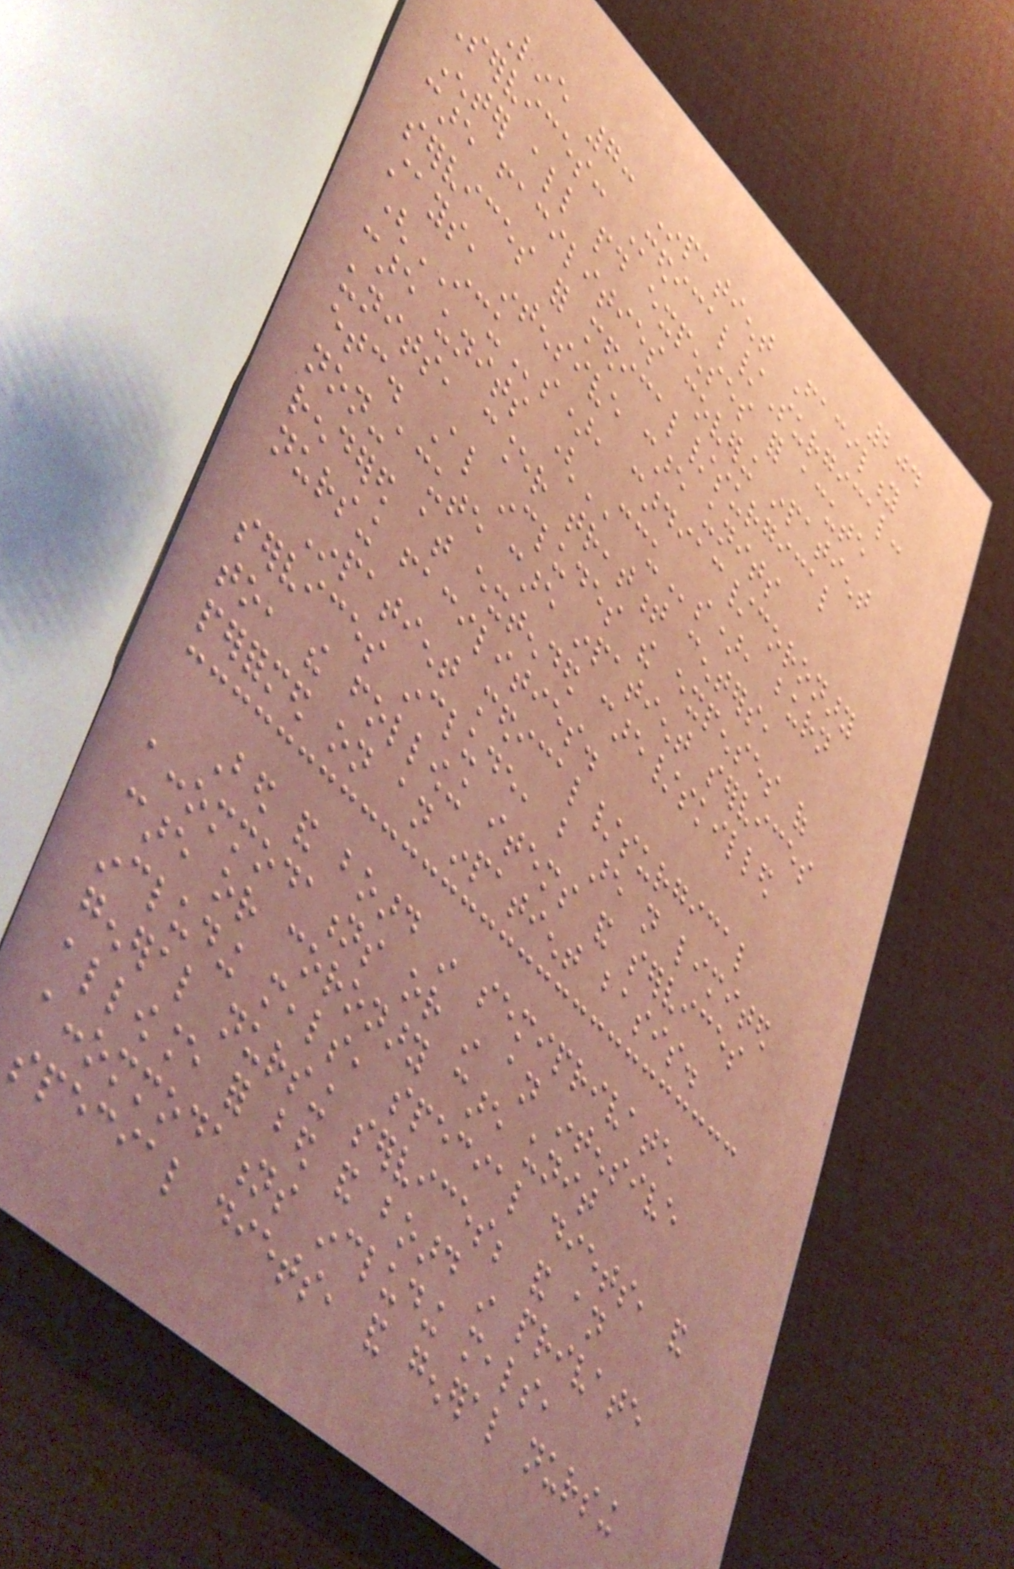204
Line 7: Inpatient Facility
Services: Medical/Surgical:
Enter all paid expenses for acute
care facilities covering inpatient
services for medical/surgical
stays, intensive care units
(ICUs), cardiac/coronary
care units (CCUs), burn
units, cancer treatment centers,
etc. Also includes the expenses of
non-acute care inpatient services
rendered at extended care/skilled
nursing facilities.
Inpatient medical/surgical
services include, but are not limited
to, the following items and services
performed on an inpatient basis.
Bed and board in semiprivate
accommodations or in an intensive
care or coronary care unit
including meals, special diets, and
general nursing services; and an
allowance for bed and board in private
accommodations including meals,
special diets, and general nursing
